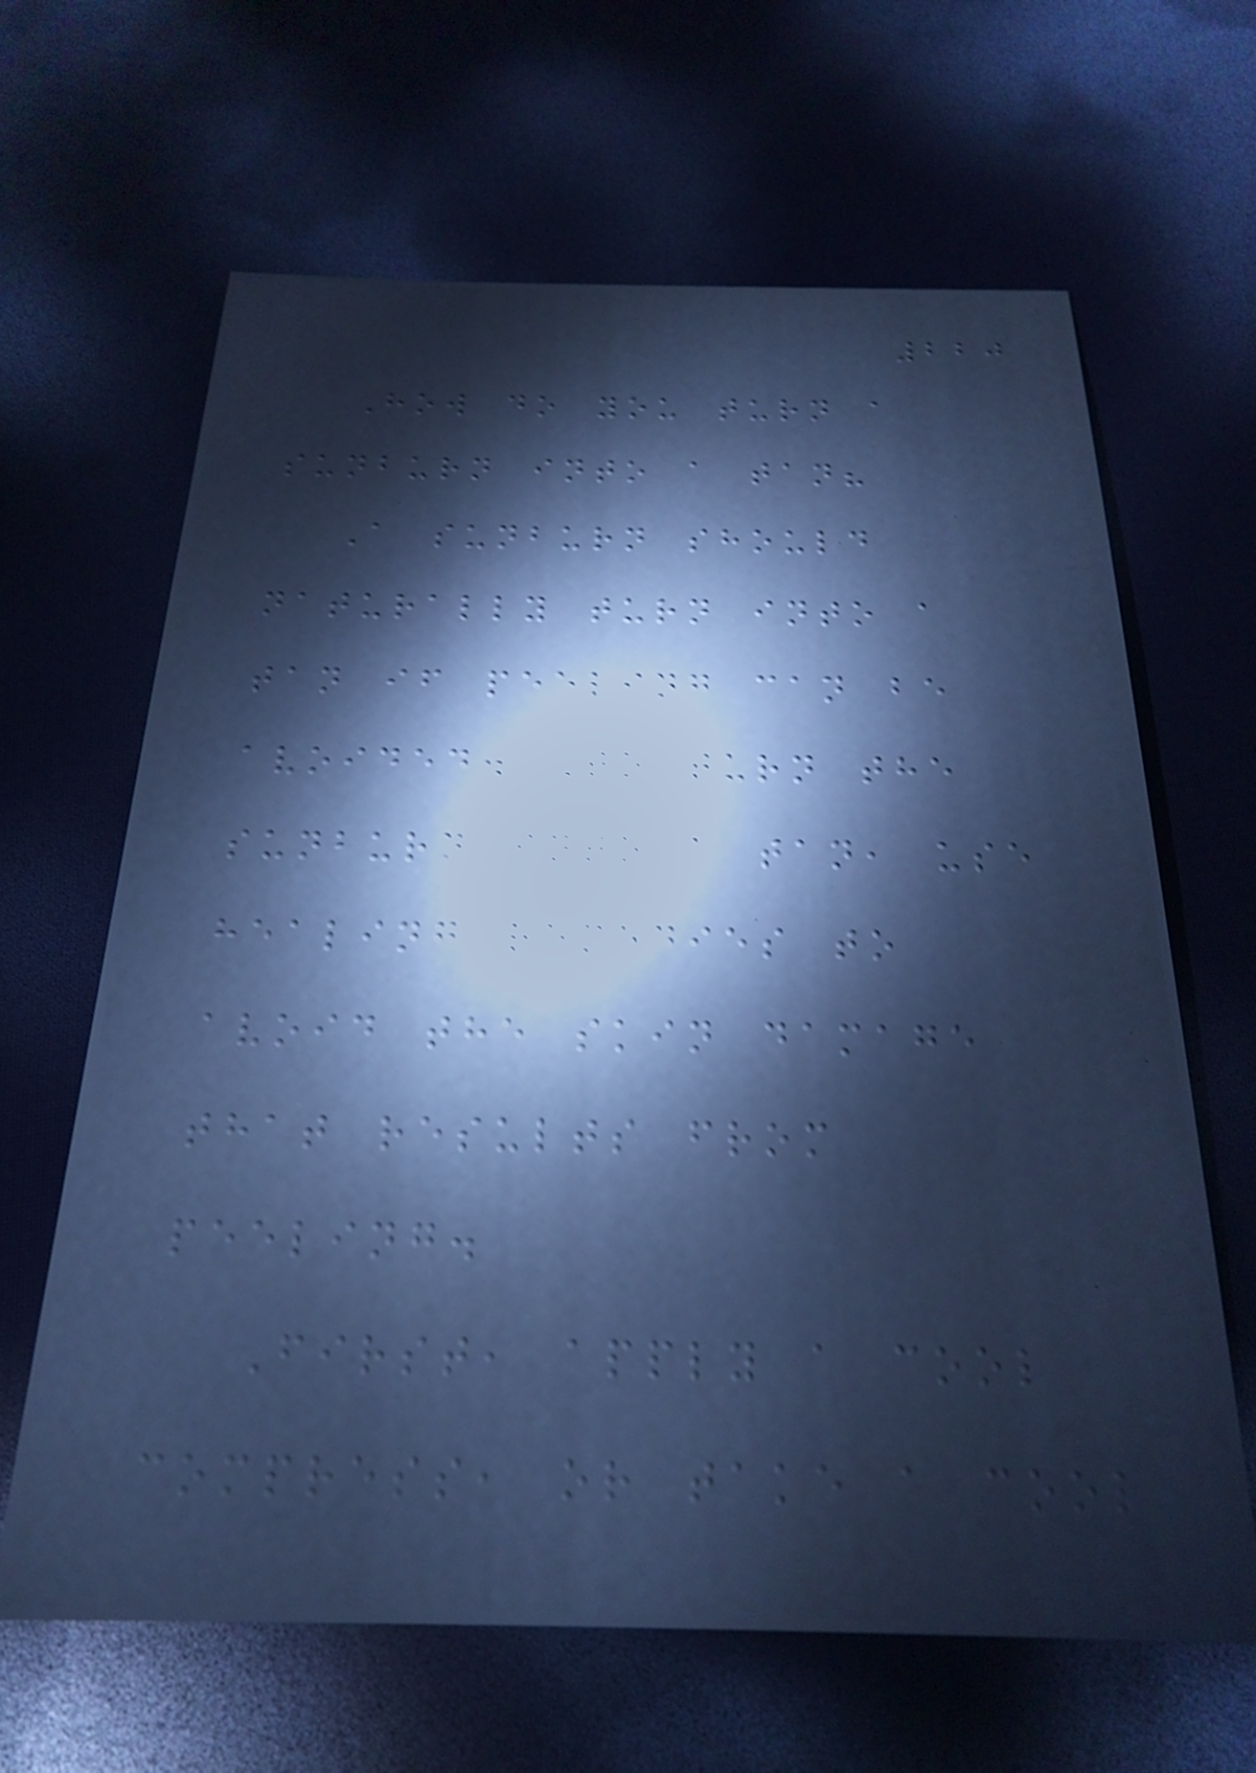220
How do you turn a
sunburn into a tan?
A sunburn should
naturally turn into a
tan if peeling can be
avoided. To turn the
sunburn into a tan, use
healing remedies to
avoid the skin damage
that results from
peeling.
First, apply a cool
compress, or take a cool
